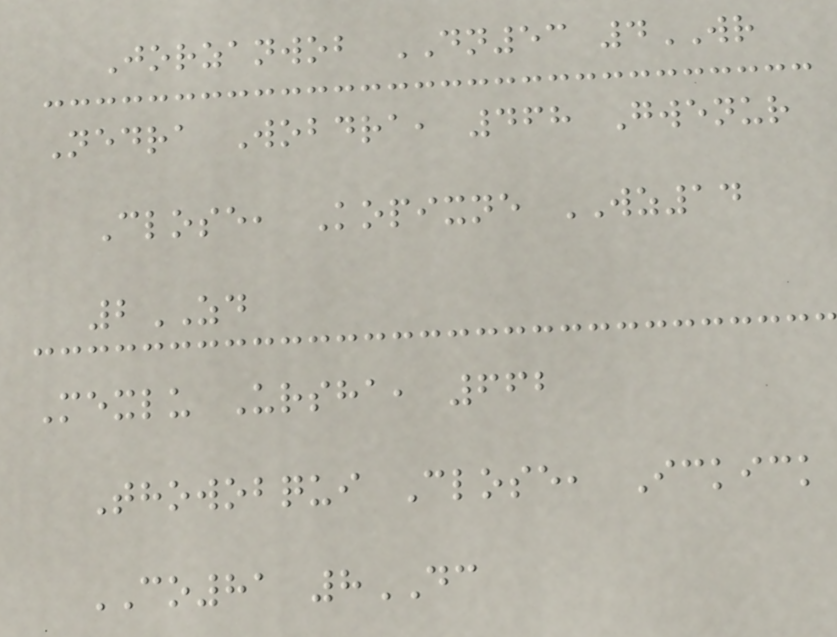Jorzanwob DN53 4WR
Nedra Wobdra, 468 Gwenur
Close, Kopixne WZ14
2ZD
Mexlu Ursha, 662
Thowobqui Close, Ickick
CO81 8DC
